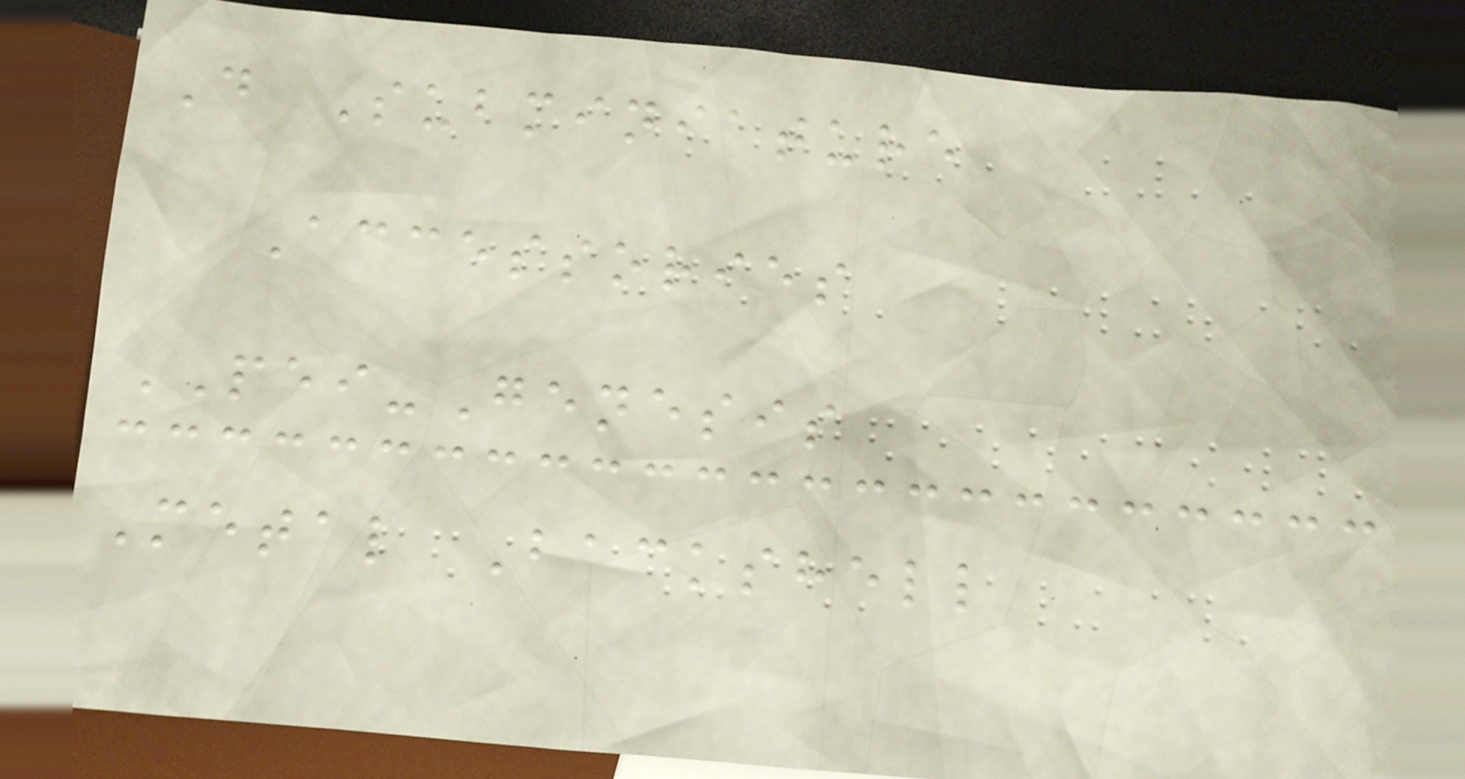D Subminiature
Accessories
PEI-Genesis
Metal Backshell
